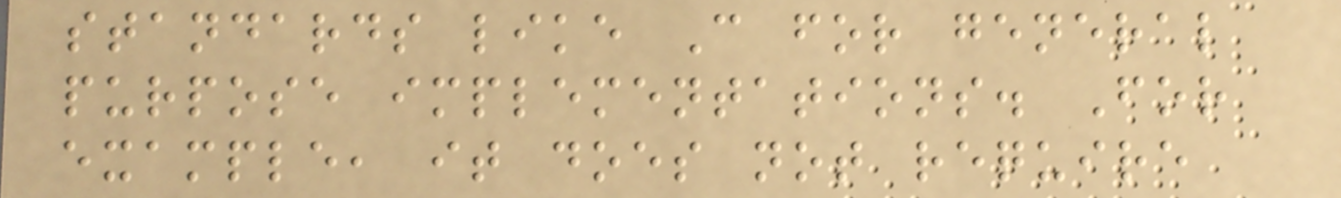standards like C for general
purpose implementations. For
example, it does not require
